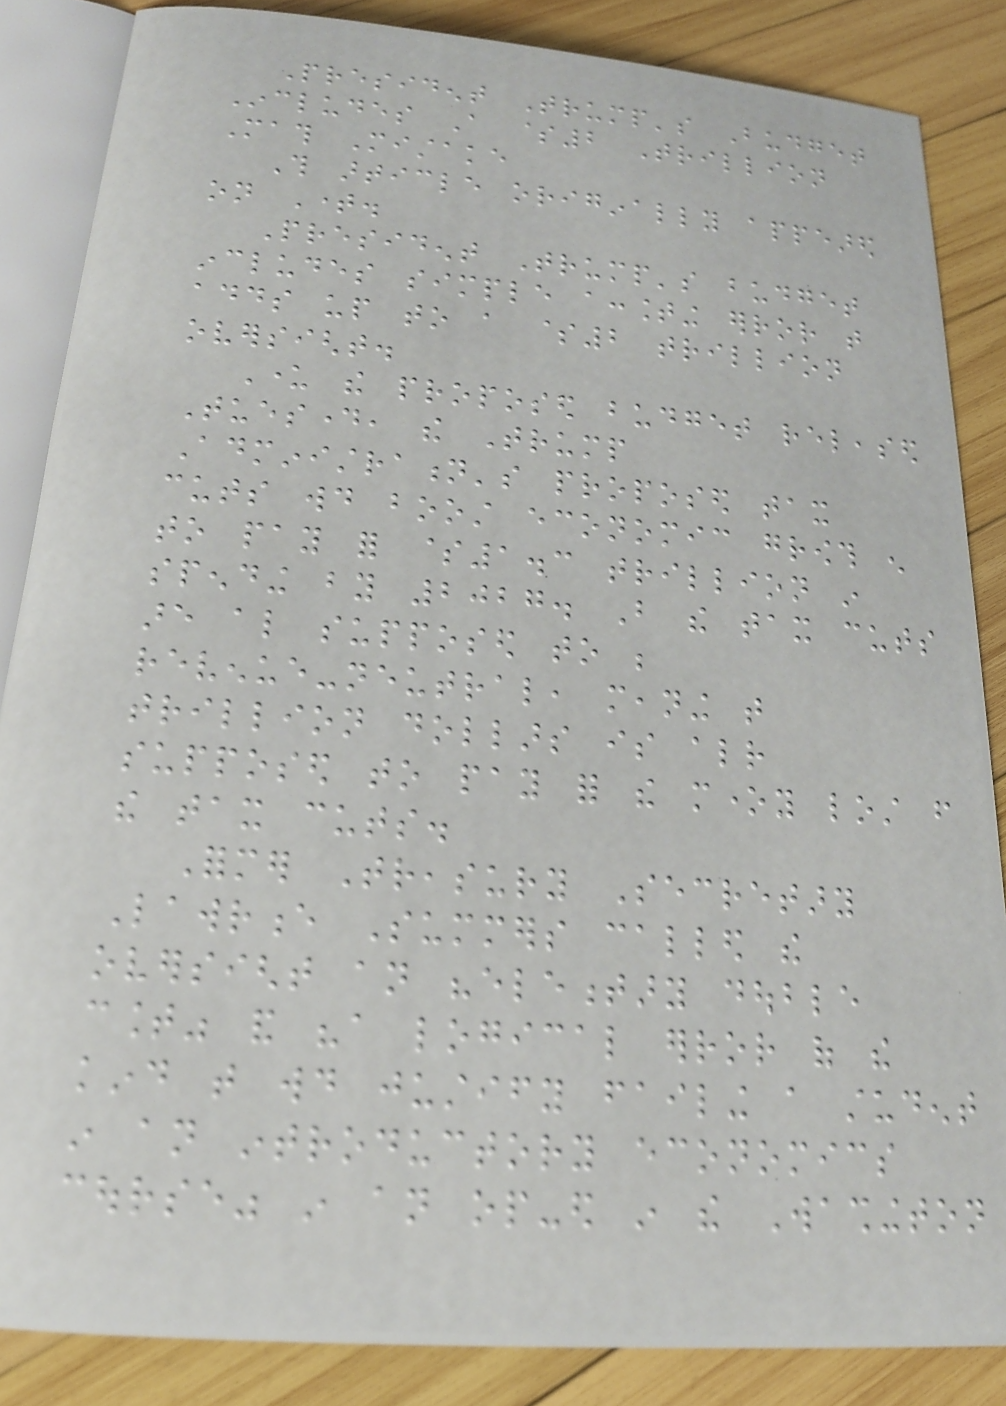President Trump's Budget
Includes A $2 Trillion
Math Mistake
This article originally appeared
on Time.
President Trump's budget
includes simple accounting error that
adds up to a $2 trillion
oversight.
Under the proposed budget released
Tuesday, the Trump
Administration's proposed tax
cuts would boost economic growth enough
to pay for $1.3 trillion in
spending by 2027. But the tax cuts
are also supposed to be
revenue-neutral, meaning that
trillion dollars is already
supposed to pay for the money lost from
the tax cuts.
Former Treasury Secretary
Lawrence Summers called the
oversight an "elementary double
count" and "a logical error of the
kind that would justify failing a student
in an introductory economics
course" in an op-ed in the Washington
